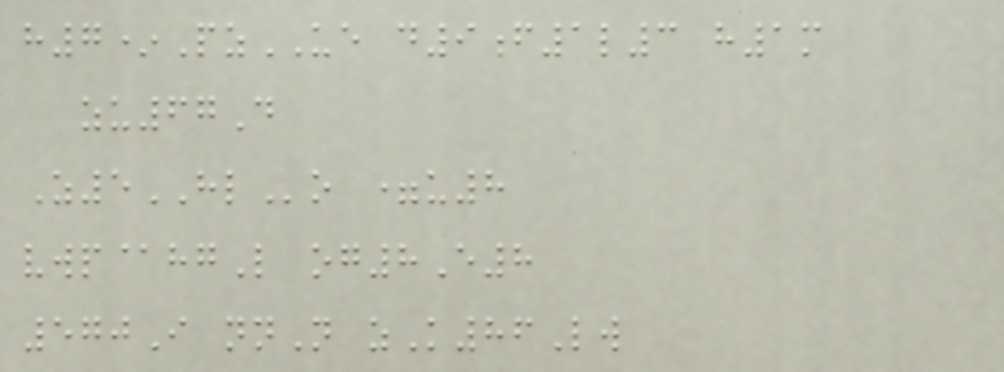h7*PzUE d9f1l3 h1m
zu67D
Z5HLo =u8
vwp@hgL og8E8
570I nnN zK86Lw
